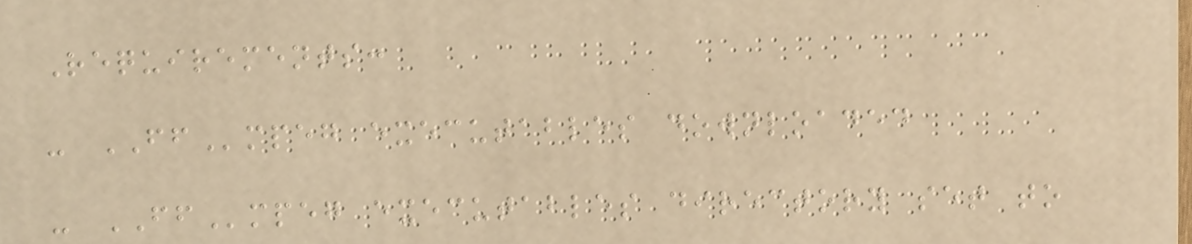Requirements:
- FFmpeg executables downloaded
- FFmpeg executables directory set to
